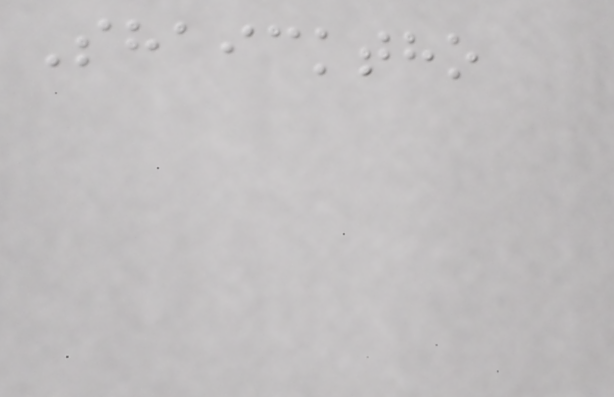Shaicktho
